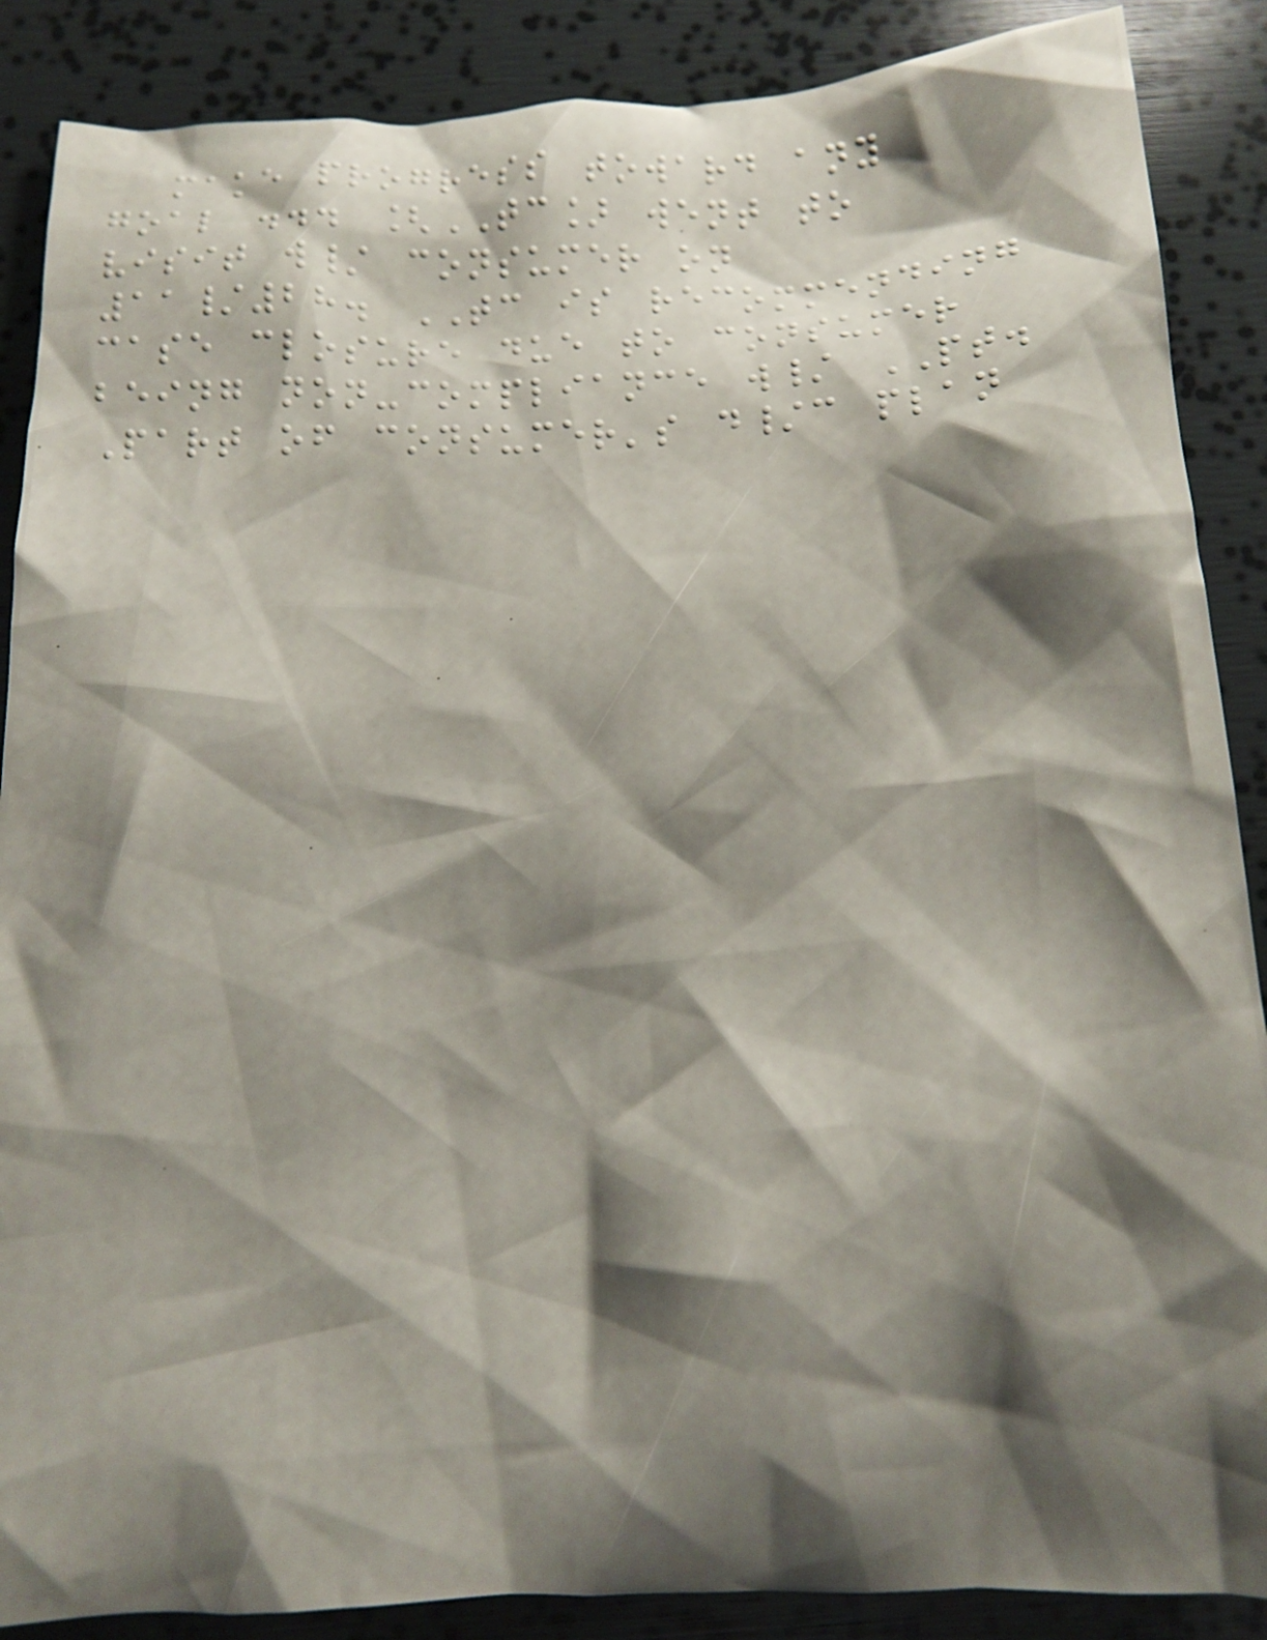make progress toward any
goal ... [TC] went to
visit w/ consumer on
11/28. TC is recommending
case closure due to consumer
being non-compliance w/ PT.
Part of consumer's d/c plan
